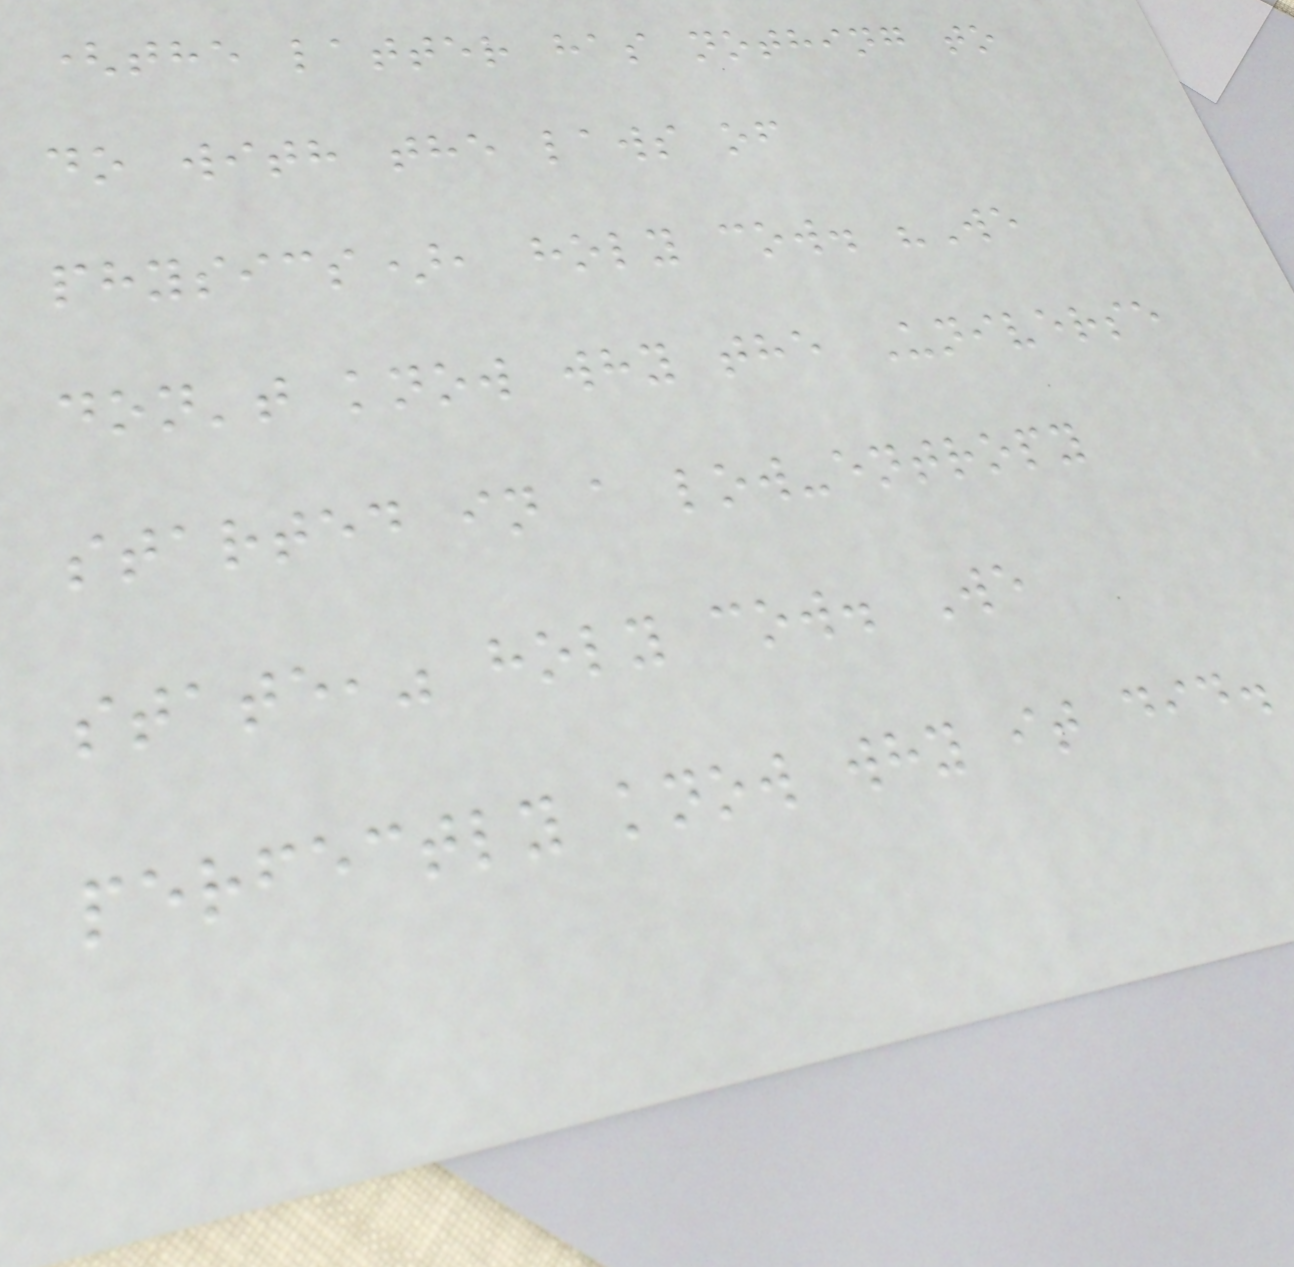(the latter has nothing to
do with the laws of
physics), holy cow. "We
don't know why the Universe
started in a low-entropy
state," holy cow. We
perfectly know why it did.
